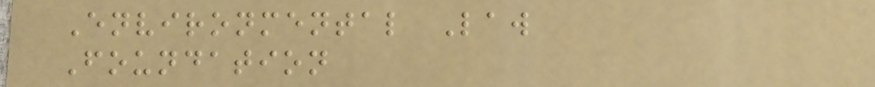Environmental Law
Foundation
